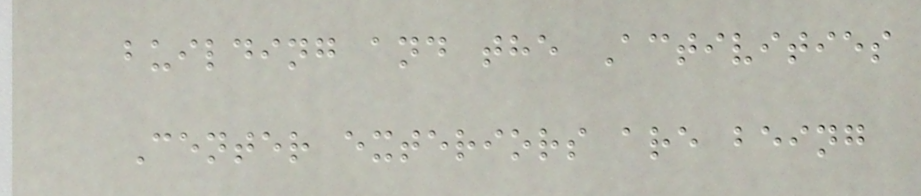building and the Activities
Center exteriors are being
